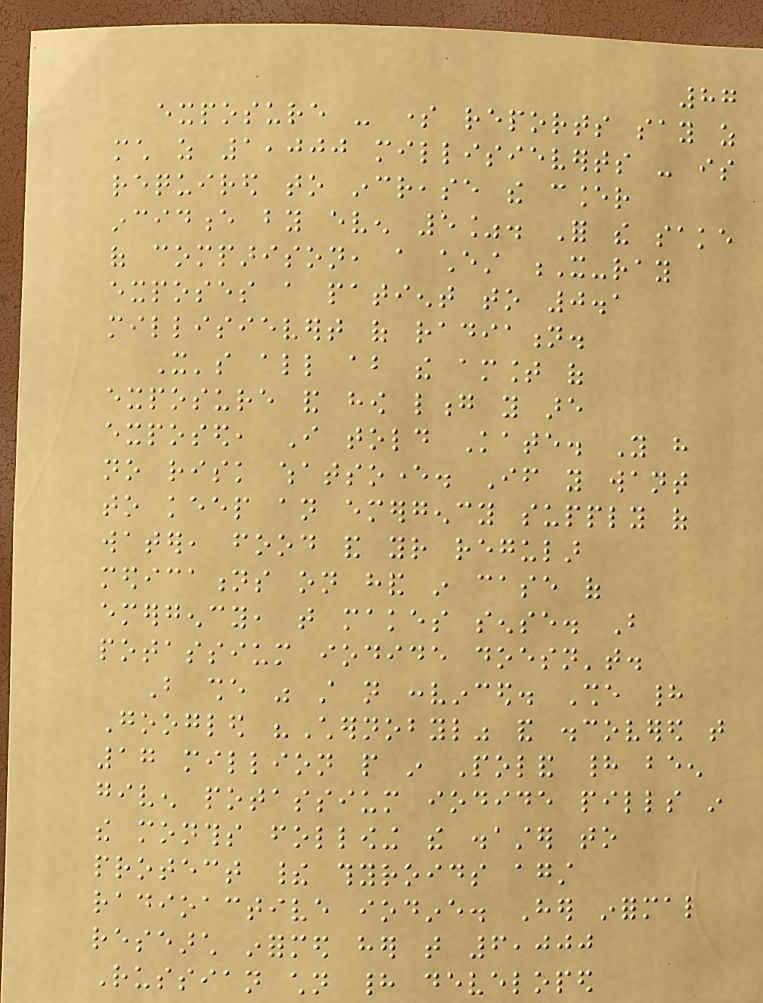87
exposure - some reports say as
much as 1,000 millisieverts - is
required to increase the cancer
incidence by even 5%. For the sake
of comparison, a chest X-ray
exposes a patient to 0.1
millisievert of radiation.
It's all about the amount of
exposure and how long you are
exposed, I told Kate. You have
no risk whatsoever. If you want
to keep an emergency supply of
water, food and your regular
medications on hand in case of
emergency, that makes sense. But
potassium iodide doesn't.
But she was still not convinced. She had
Googled "Chernobyl" and discovered that
17 million people in Poland had been
given potassium iodide pills in
the months following the disaster to
protect their thyroids against
radioactive iodine. Her informal
research informed her that 6,000
Russian children had developed
